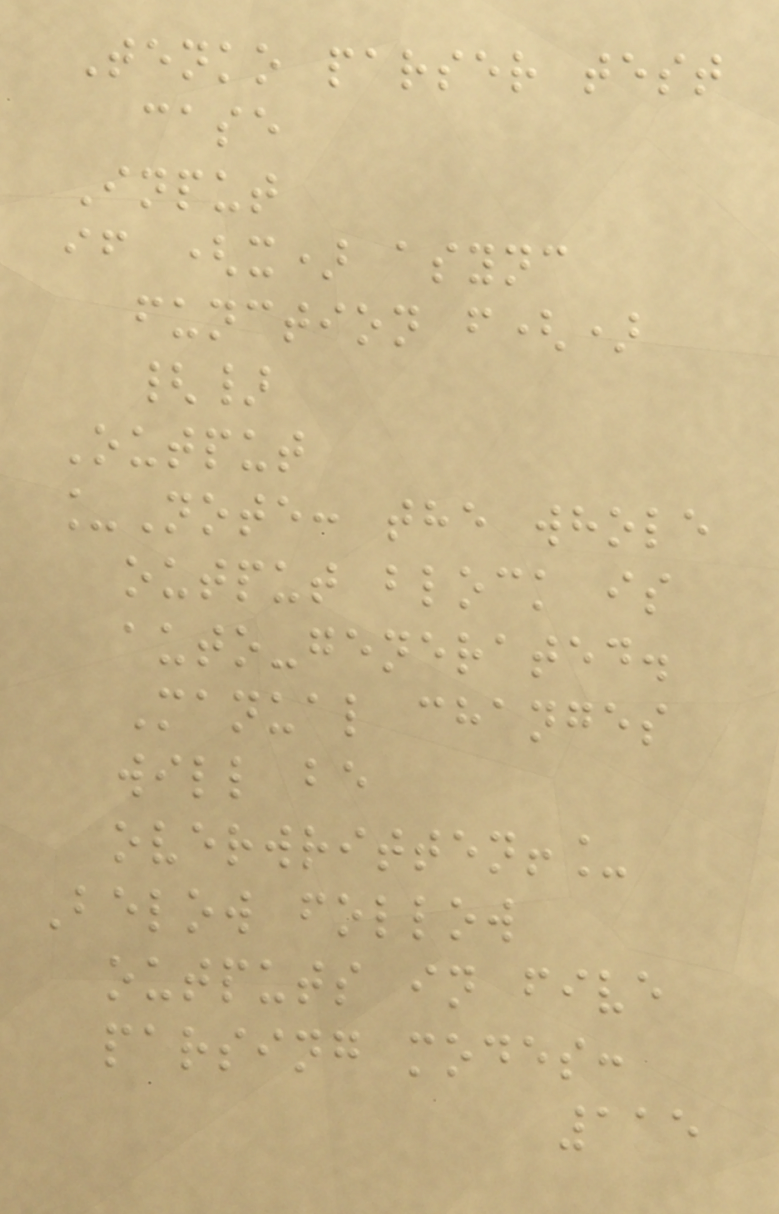Tenko parser test
case
Input
if (x) async
function f()
{}
Output
_Note: the whole
output block is
auto-generated.
Manual changes
will be
overwritten!_
Below follow
outputs in five
parsing modes:
115
